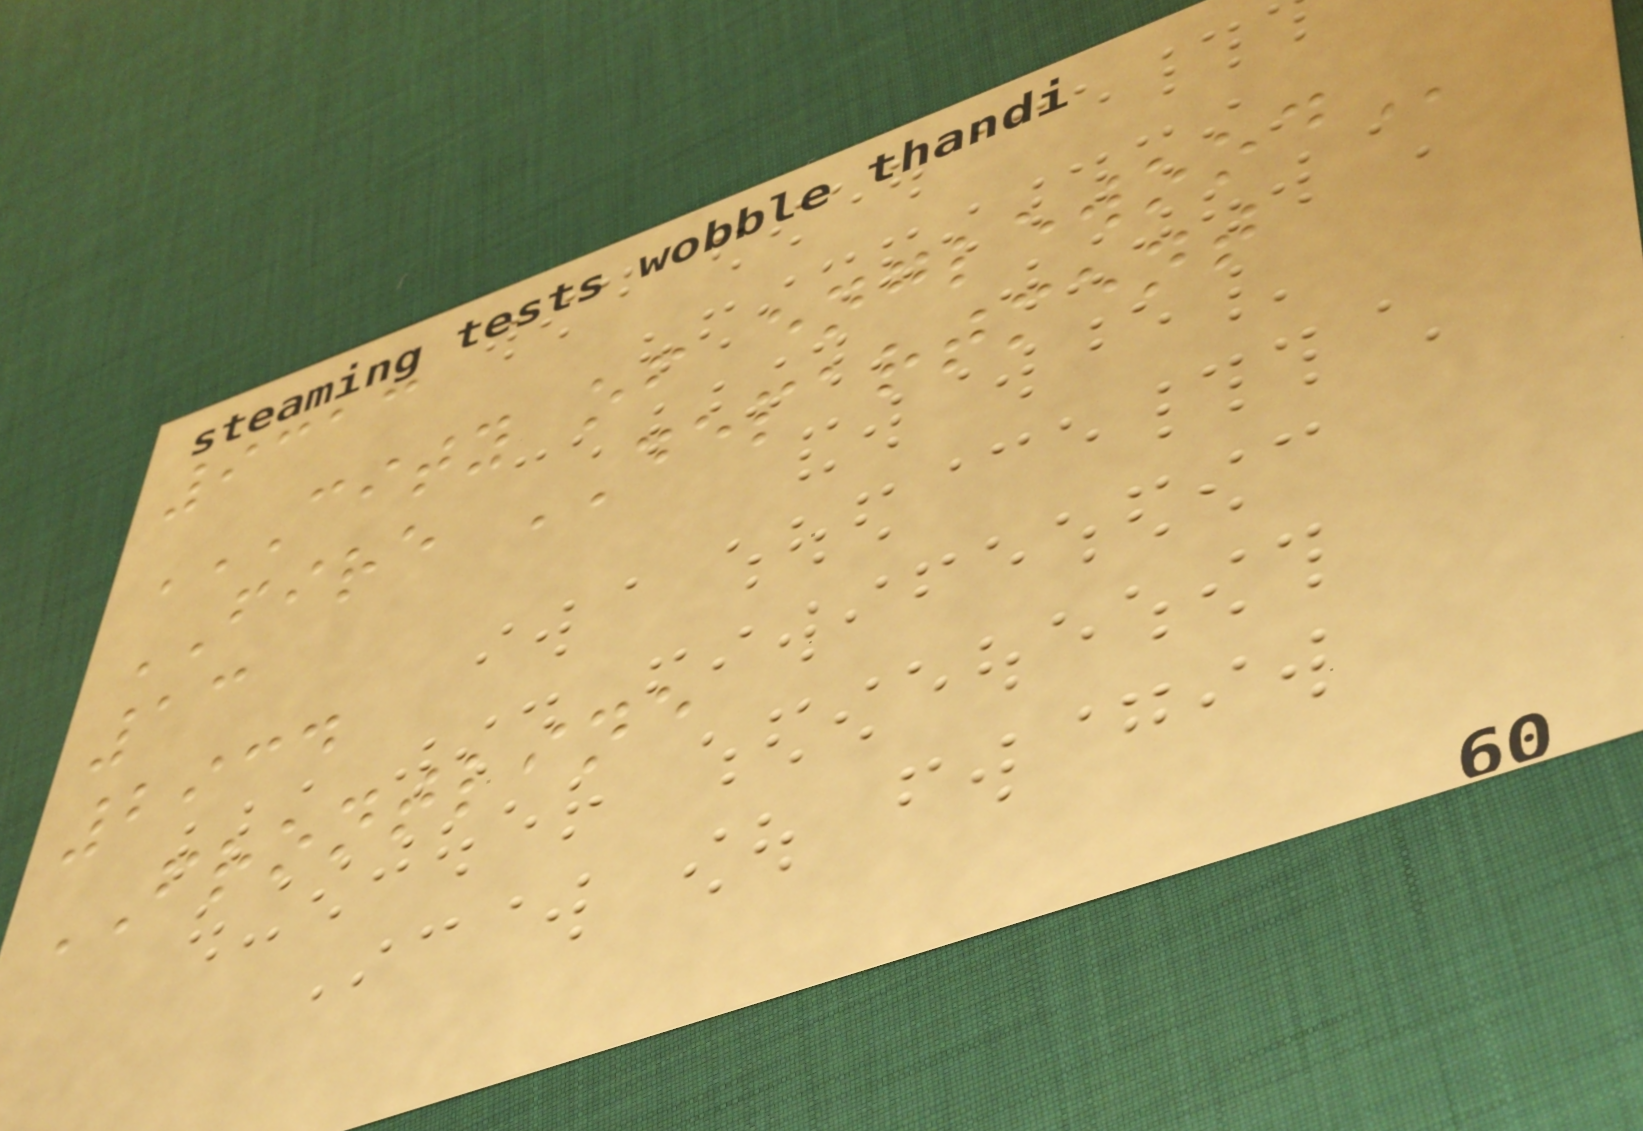9313
CITY OF ENGLEWOOD
FIRE DEPARTMENT
13
2934
FRONTLINE
